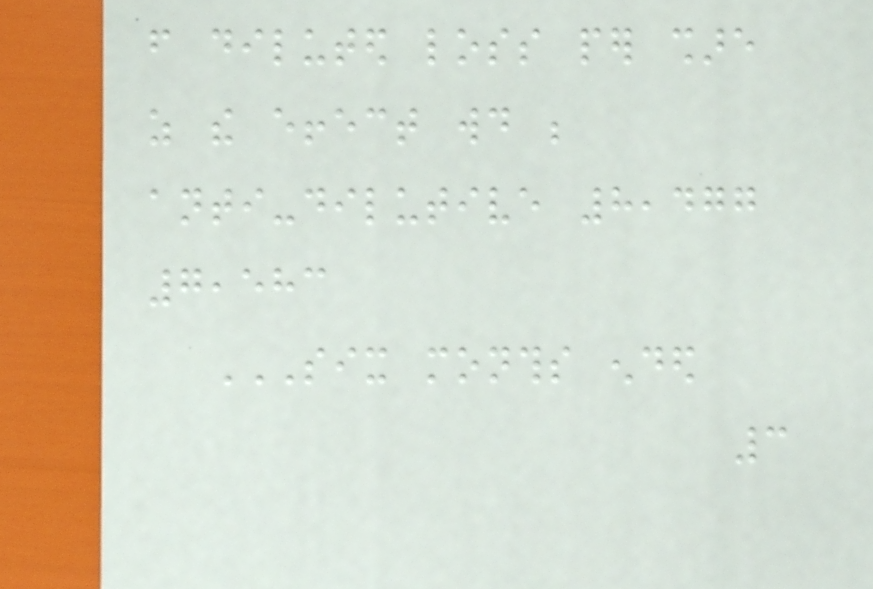from diluted loss per share
as the effect would be
anti-dilutive 8,477
7,583
SIX MONTHS ENDED
3
